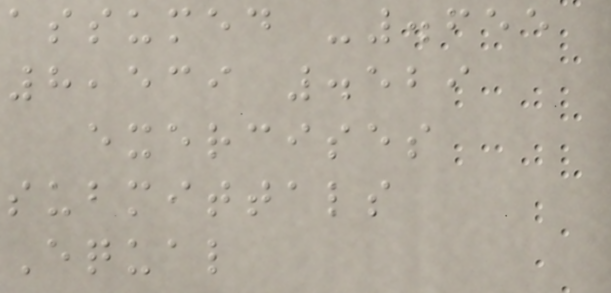assumed -.655
8,539 .529
exercises
submittals
Equal
